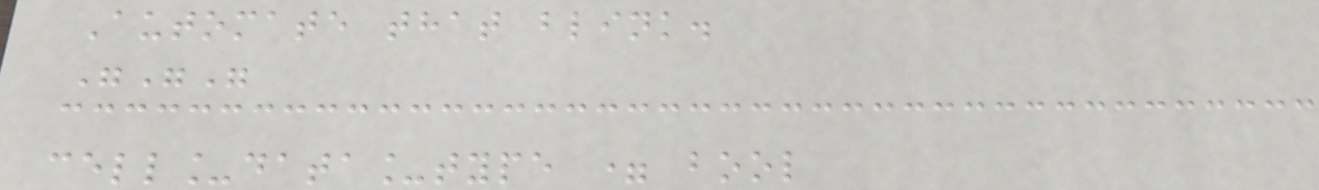Automate that blink.
"""
cell_data_type = bool
